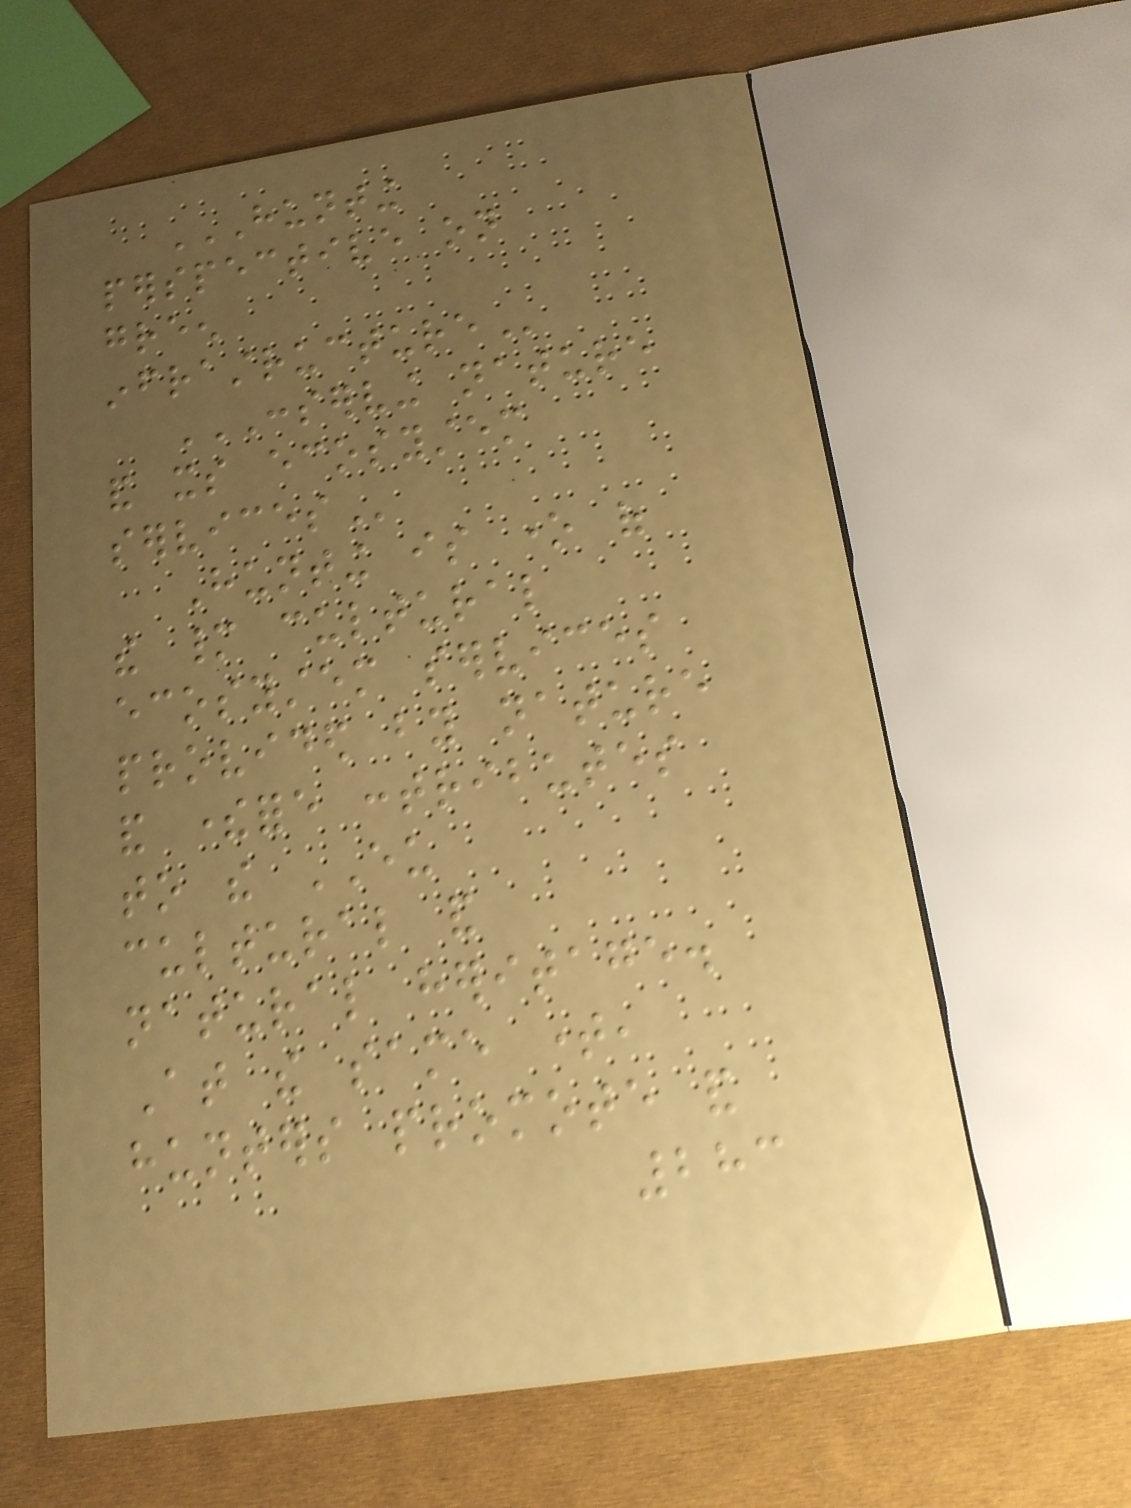HUNTING
PERSPECTIVE ON
GREEN
INFRASTRUCTURE
CONSERVING NATURE
AND ITS ECOSYSTEM
SERVICES
Hunting is one of
the many cultural
ecosystem services
provided by nature
and therefore contributes
to the EU
cultural and
natural heritage.
At the same time,
hunters promote and
283
